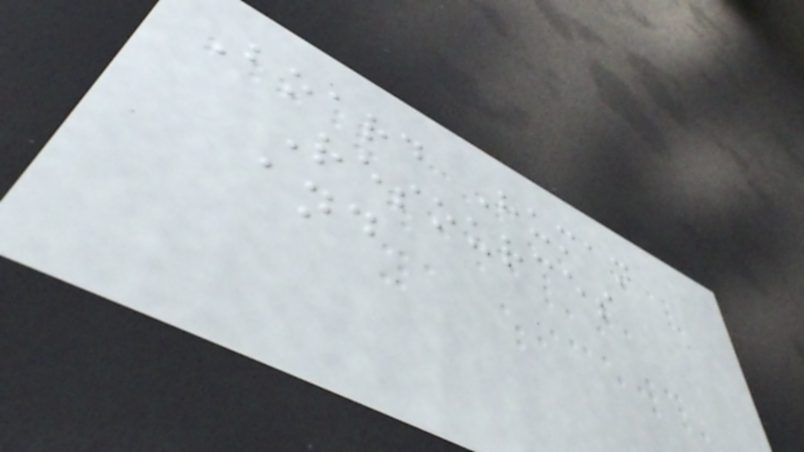Board Human
Resources
and
